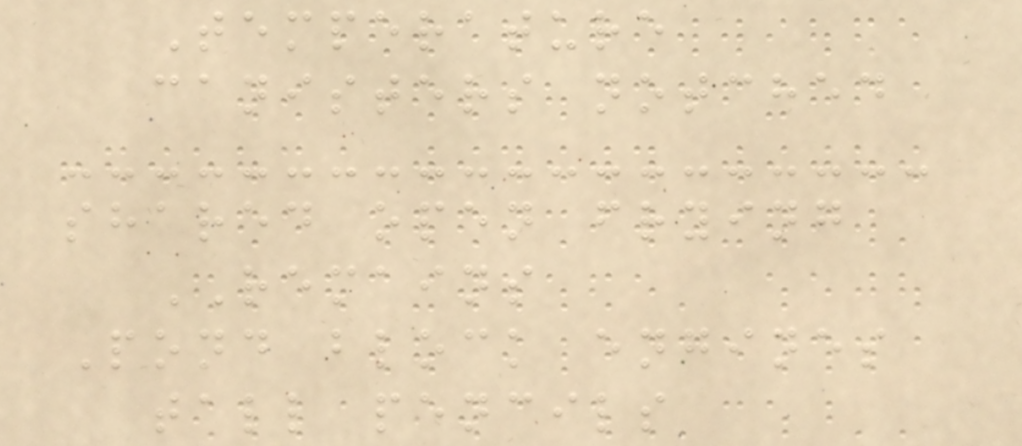Temperature
canisters notched
shared open frying
REMAINS
Pond block engines
tall pencils
